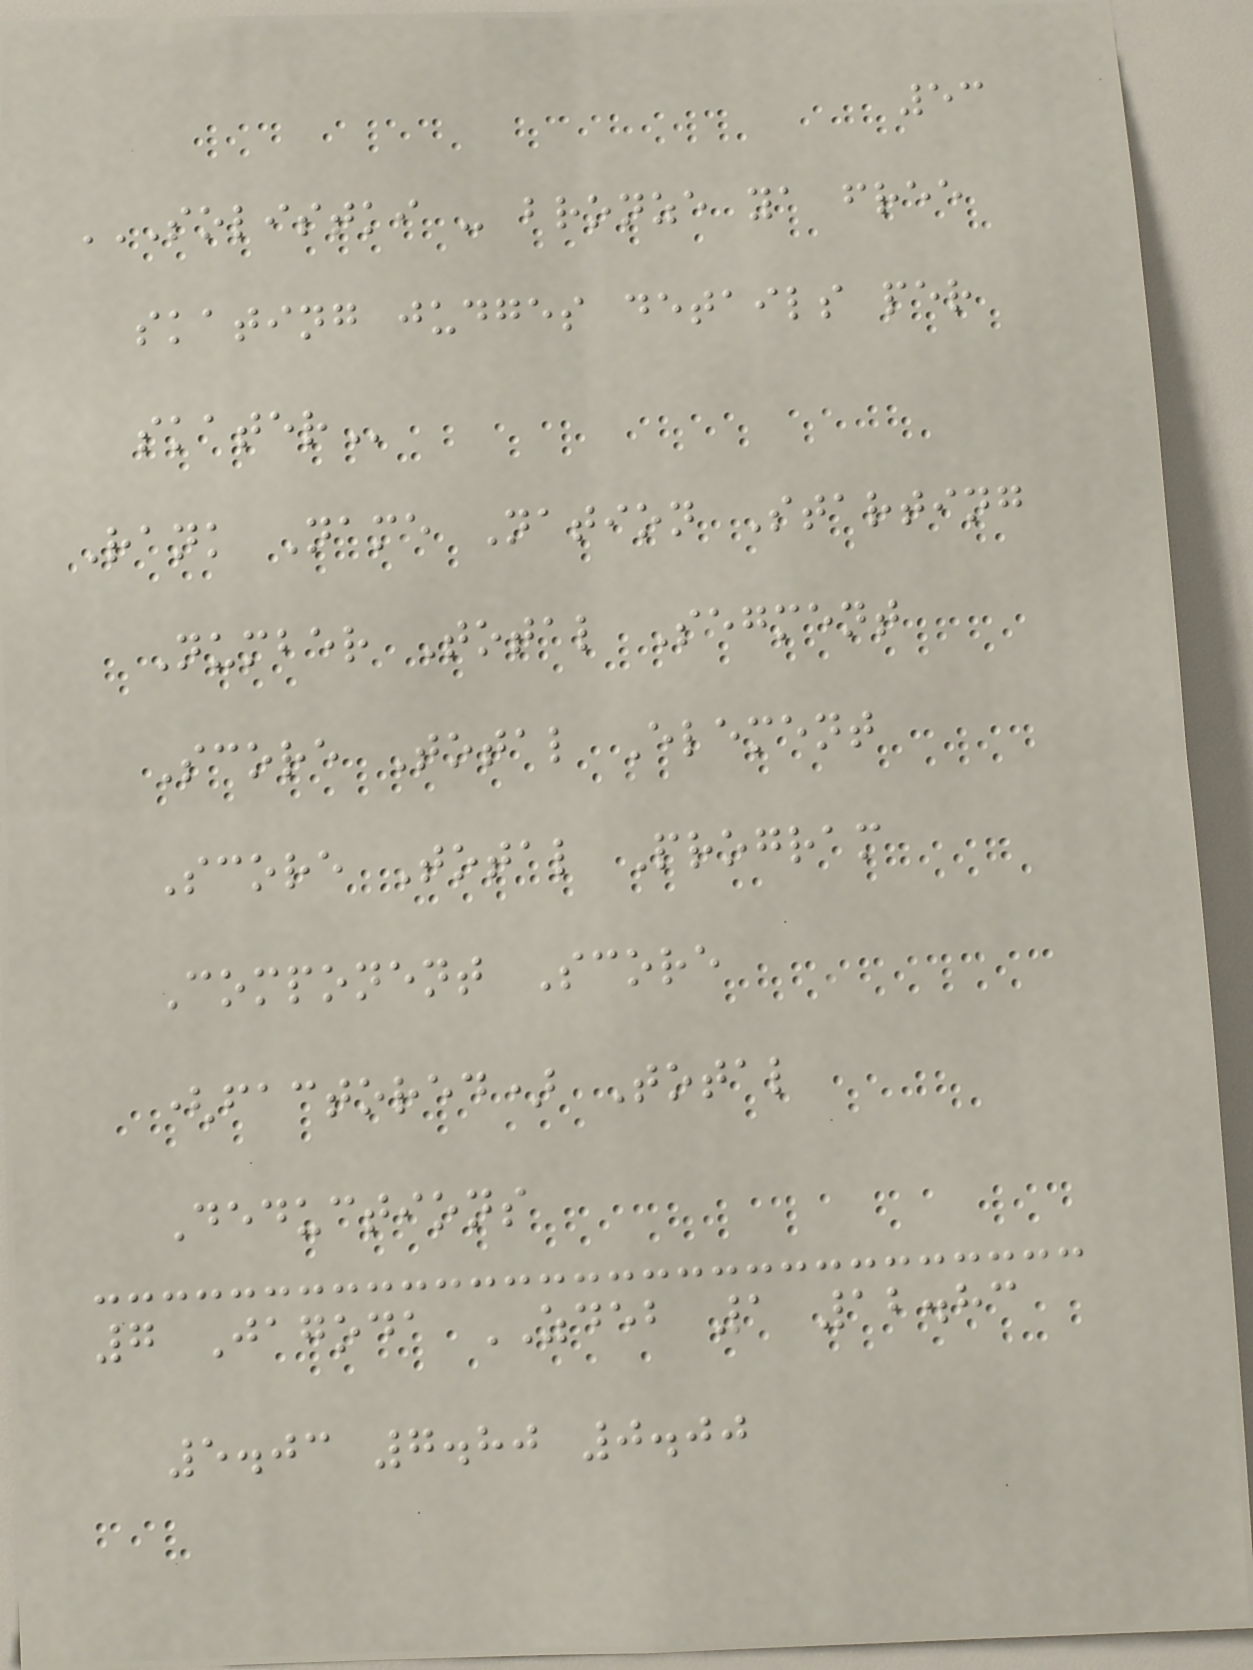53
SOLISTKI - BRONZE YA FREE
SKATING JUDGES DETAILS PER
SKATER
Rank Name Nation Starting
Number Total Segment
Score Total Element
Score Total Program
Component Score
(factored) Total
Deductions
7 Jagoda ZDEB 1 12.83
5.03 7.80 0.00
